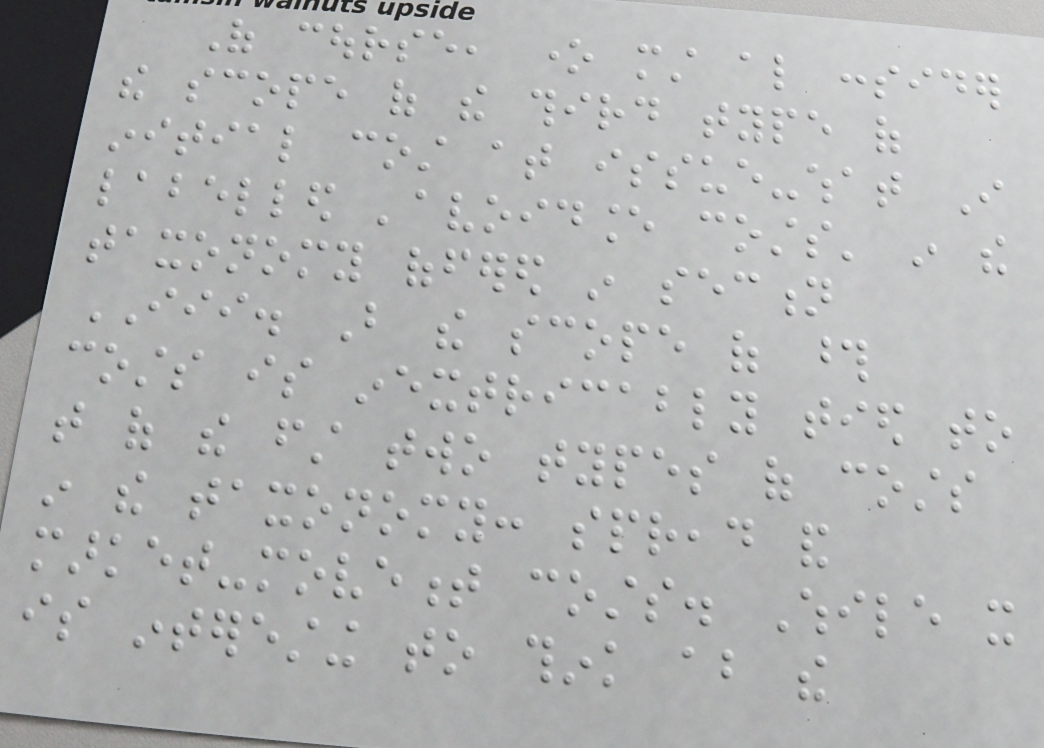Of course, one must also consider
the scope of the third type of
initial cost at issue-what I
labelled 'avoidance costs' in the
taxonomy offered in section
III. But the scope of those
costs is inextricably tied to
that of the first two types of costs
in the taxonomy: spread and
market-movement costs. While it
is interesting to think about the
